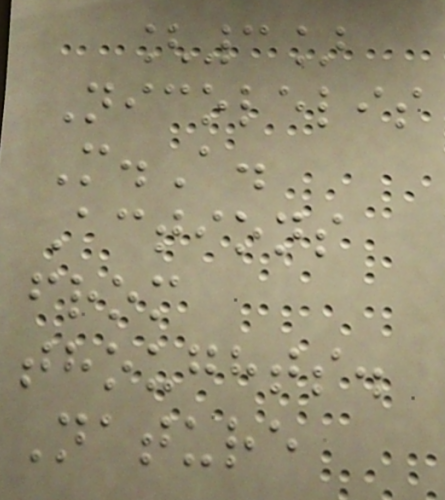[3]
Nicolelis
M.A.
Actions
from
thoughts.
Nature
